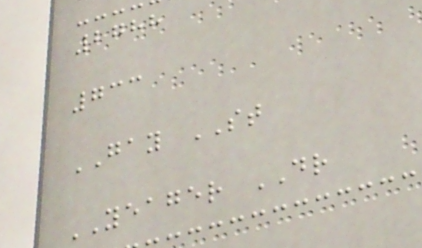2788
733
GAY ST
YEAGER DR
